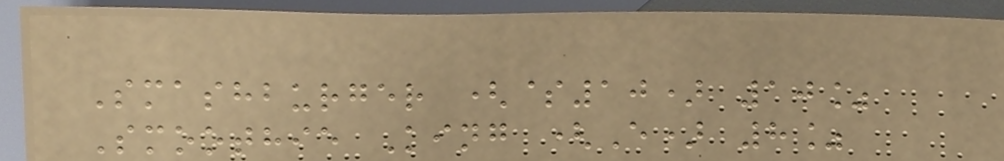Smashburger ($10) 10%
Smoothie King (E) 8%
